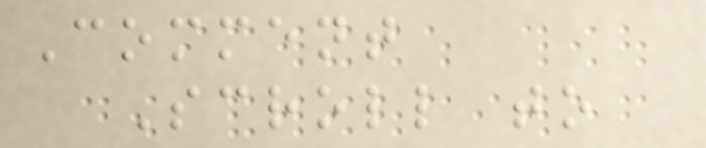Comment
Scroll to
